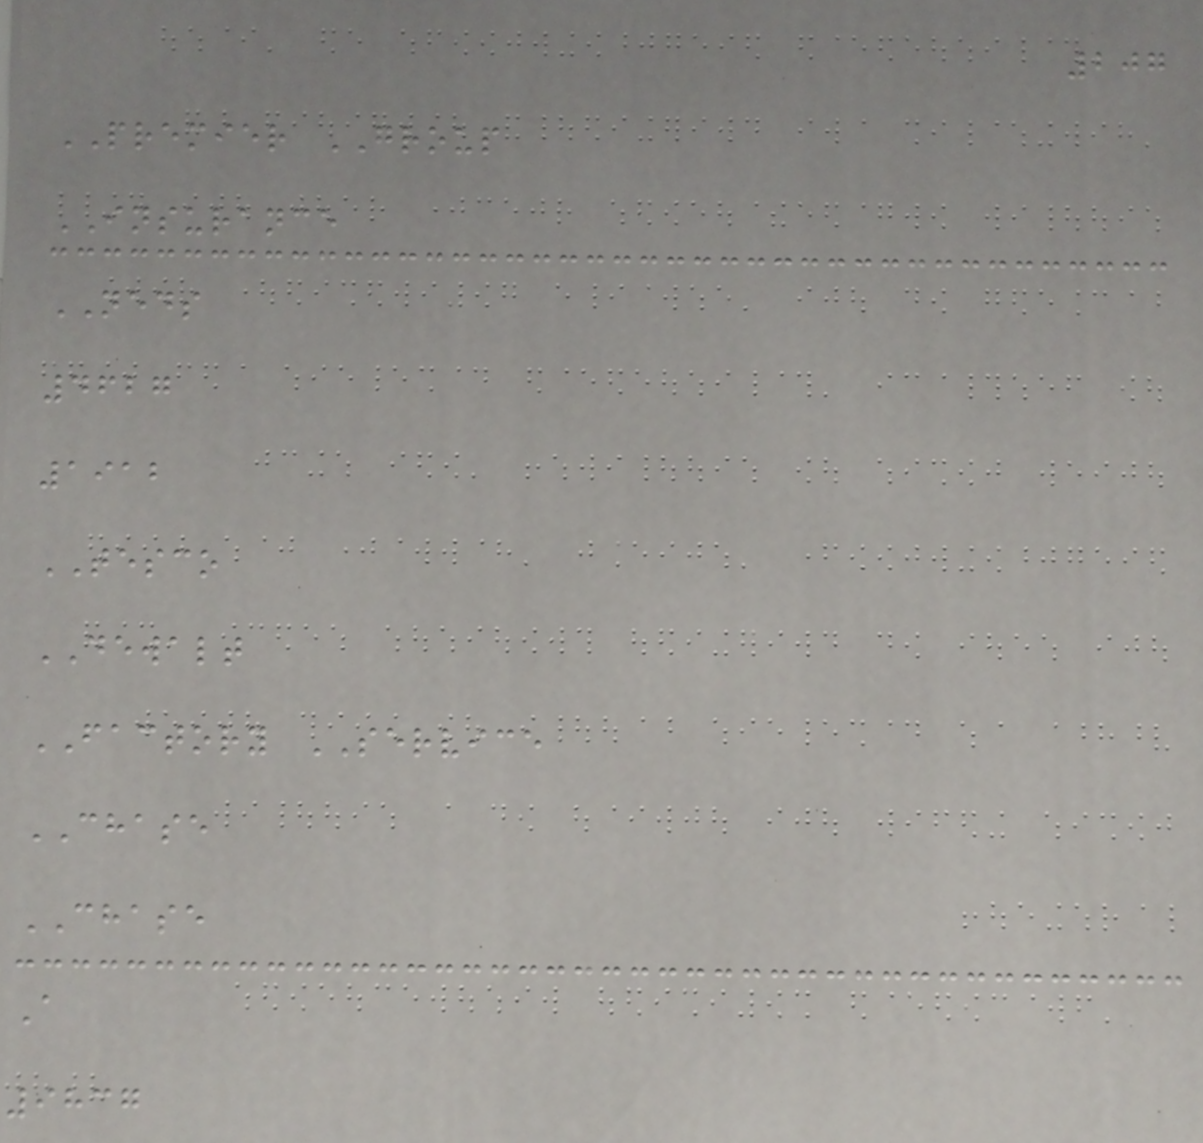207
PREMIER GROUP
INSURANCE
NEDS
4627
1912
TESCO
DEWALT
FACTORY SERVICE
CHASE
CHASE
A
9837
